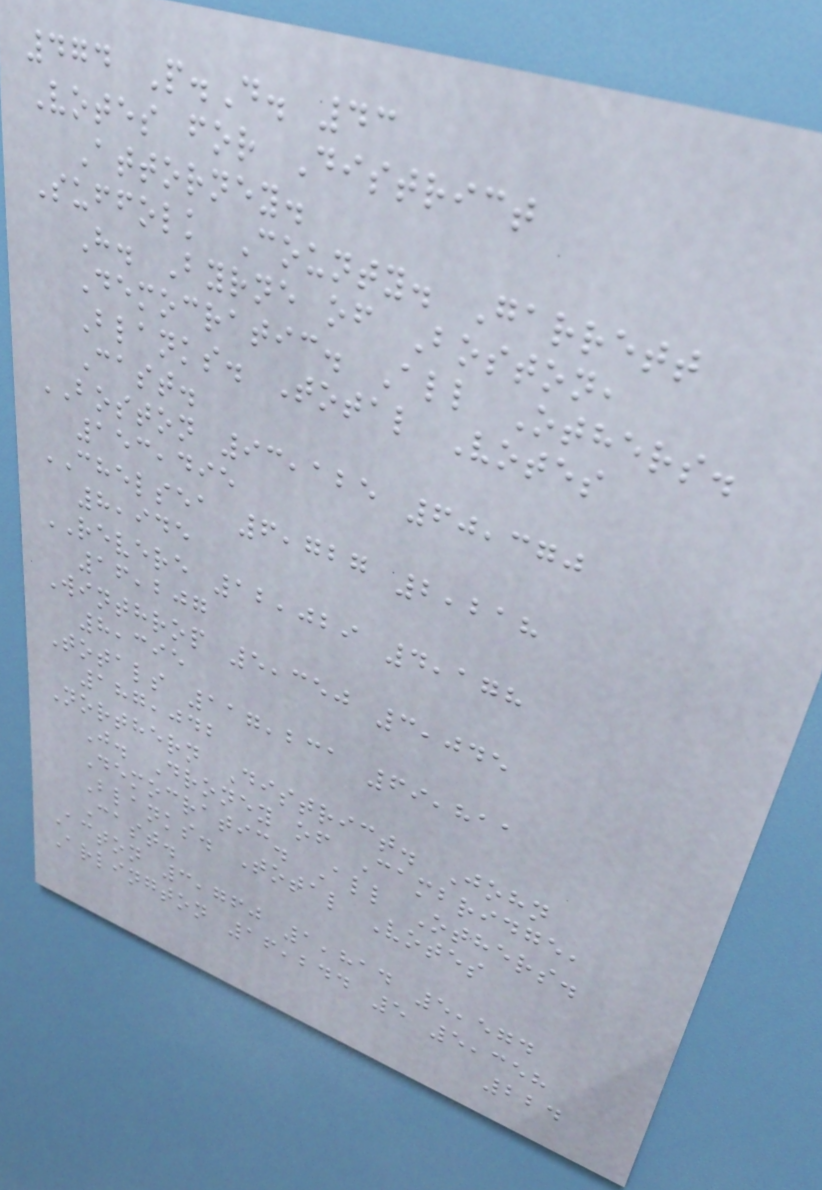474 P.D. 43
Votes for District
Attorney.
Suffolk County. Garrett
H. Byrne of Boston,
Democratic. All Others.
Blanks. Total Votes
Cast.
BOSTON 93,125 60,370
153,495
CHELSEA 6,727 2,218
8,945
REVERE 12,029 4,178
16,207
Winthrop 5,350 3,045
8,395
Totals 117,231 69,811
187,042
Northern District. John
J. Droney of Cambridge,
Democratic. All Others.
Blanks. Total Votes
Cast.
Acton 3,760 1,814 5,574
Arlington 16,244 5 5,358
224
